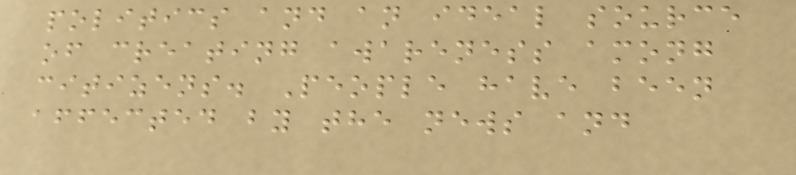politics and an ideal source
of creating awareness among
citizens. People have been
affected by the news and
